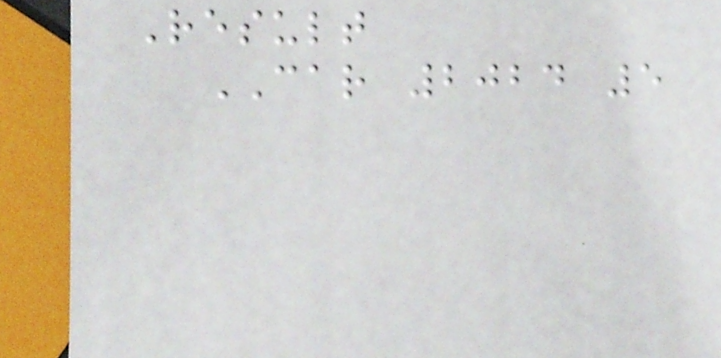Result
CAR 2024 5
